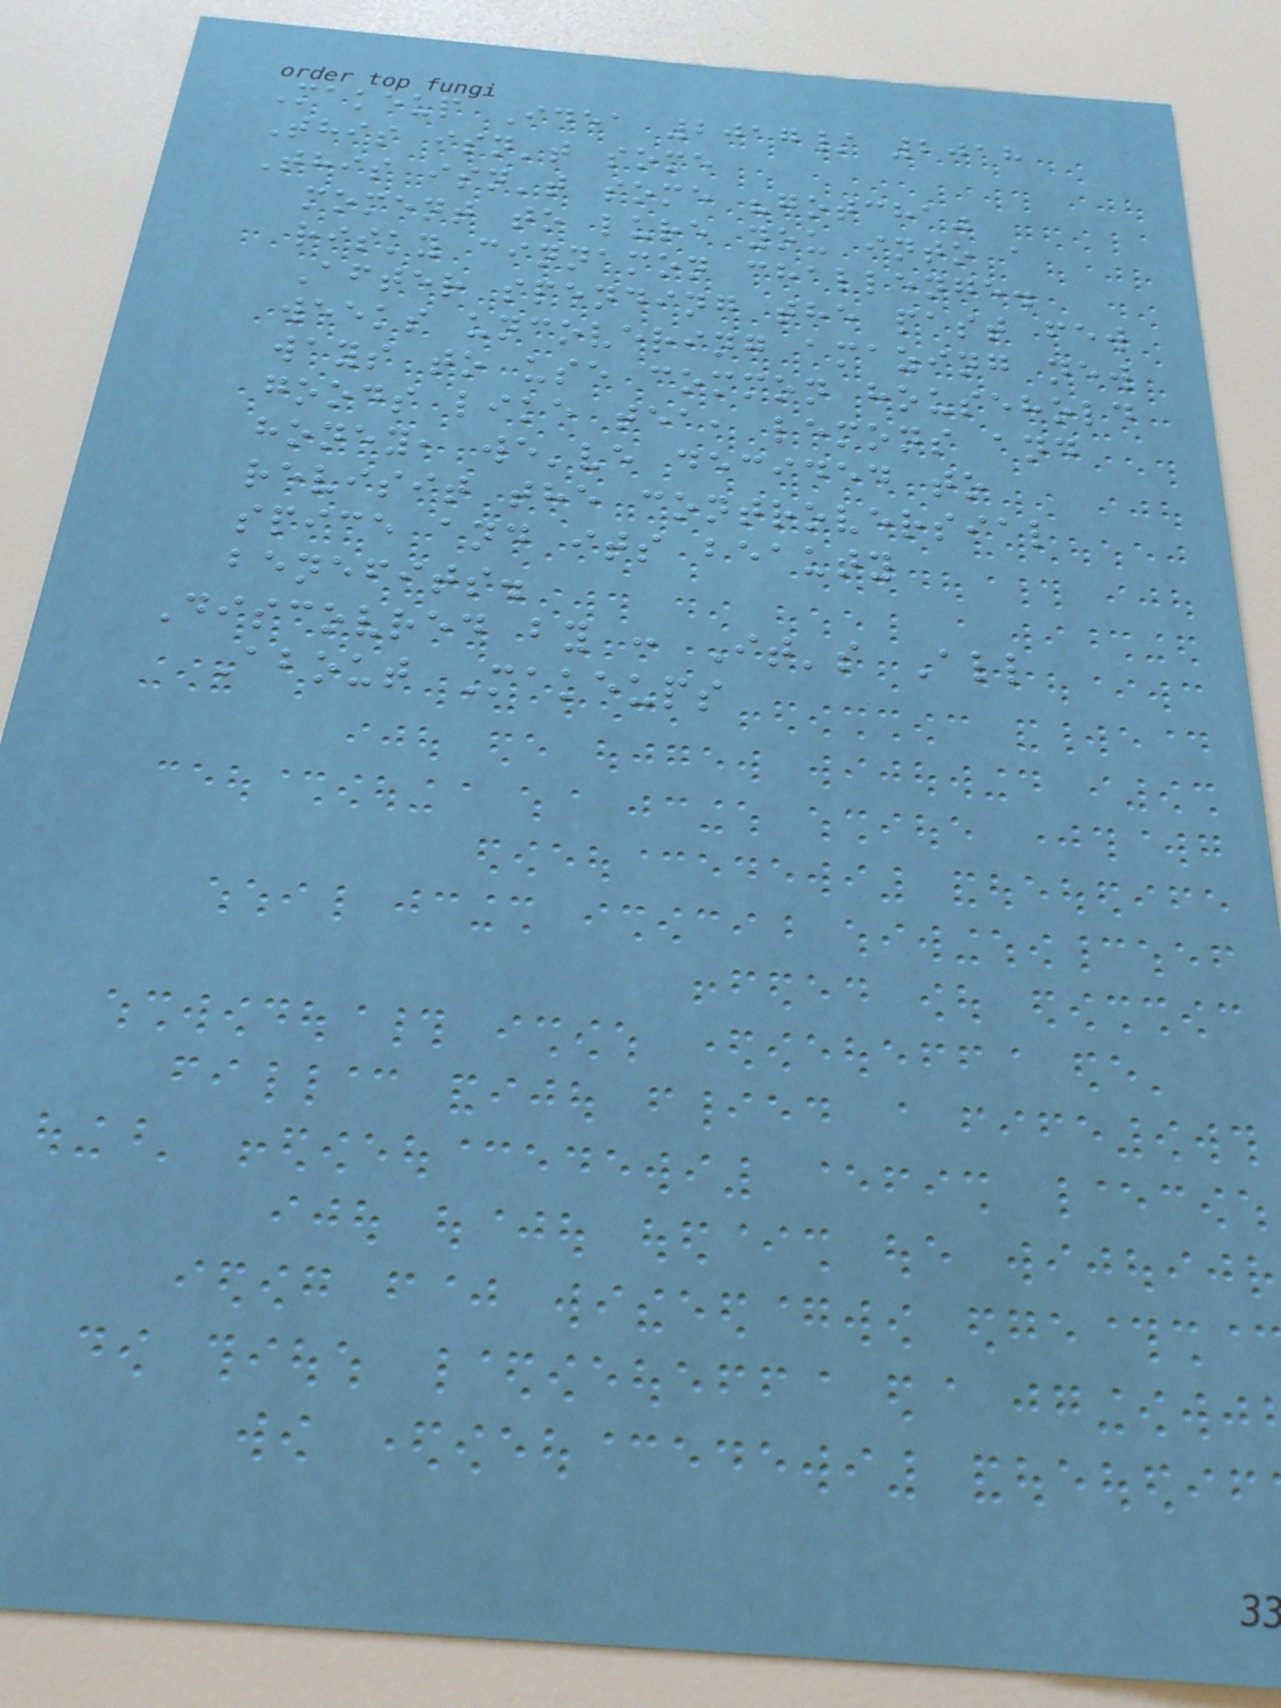Makeup Idea 2017/ 2018
This isn't some
This isn't some "gotcha"
moment to lure you into a
risky cinnamon challenge.
After spending the past few
weeks uncovering amazing new
ways to use common household
goods like tea, lemons and
honey, we've decided to
revisit the controversial
spice and its beauty
benefits.
Discovred by : It's All
About Makeups
